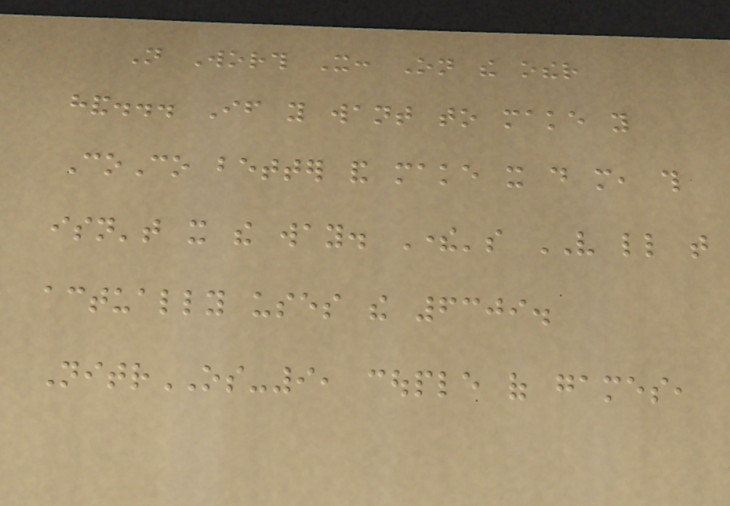Not Worth It: On the other
hand... If you want to make you
CoCo better and make it do more, this
isn't it the way. There's VERY little that
actually uses the 6309.
NitrOS-9, couple of games,
